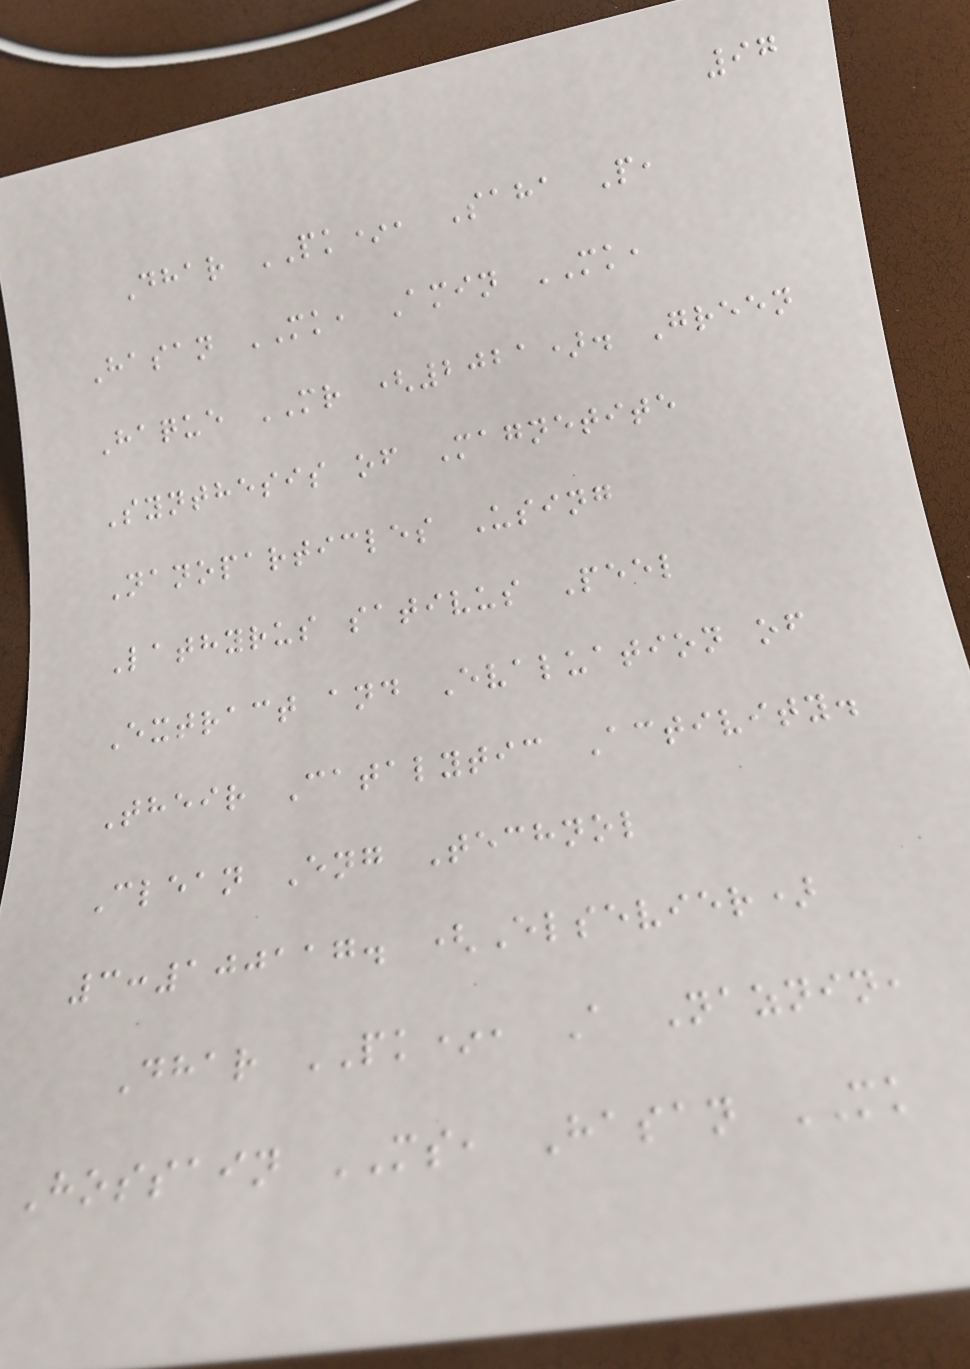97
Dhar PK*, Saha P,
Hasan MK, Amin MK,
Haque MR (2021). Green
Synthesis of Magnetite
Nanoparticles Using
Lathyrus sativus Peel
Extract and Evaluation of
Their Catalytic Activity.
Clean Eng Technol
3:100117. (Elsevier)
Dhar PK*, A Naznin,
Hossain MS, Hasan MK
